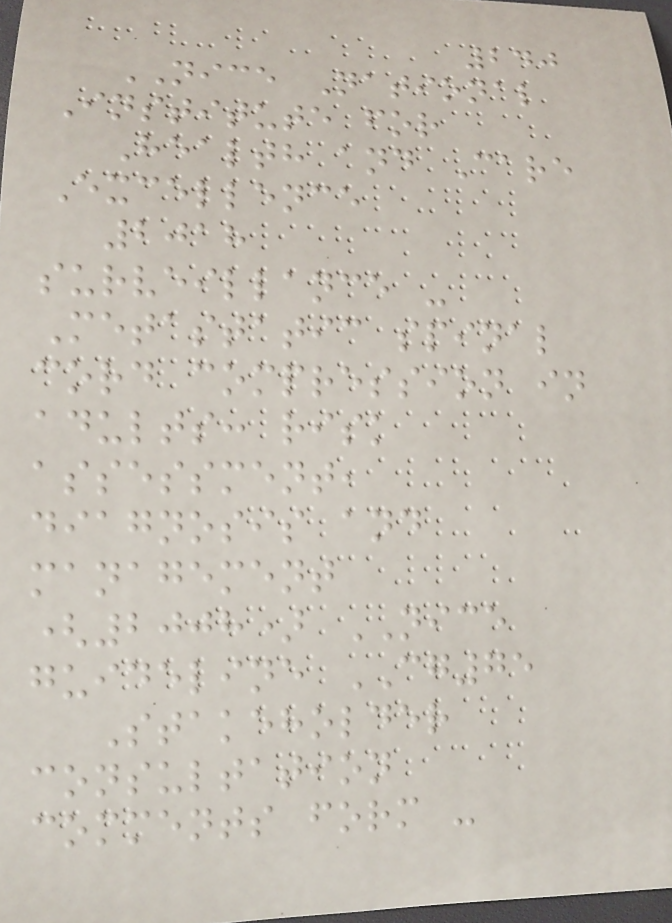240
NICE National
Institute for
Health and Care
Excellence
2018
surveillance -
Metastatic spinal
cord compression in
adults: risk
assessment,
diagnosis and
management
(2008) NICE
guideline CG75
Stakeholder
consultation
comments form -
